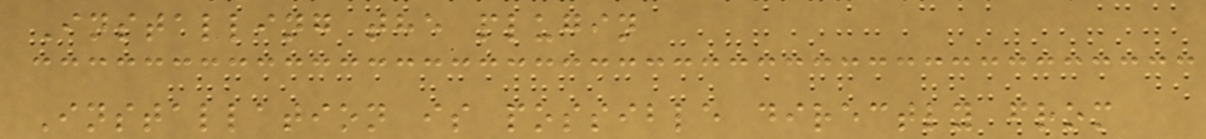Installing the plugin
Installation is possible directly from
